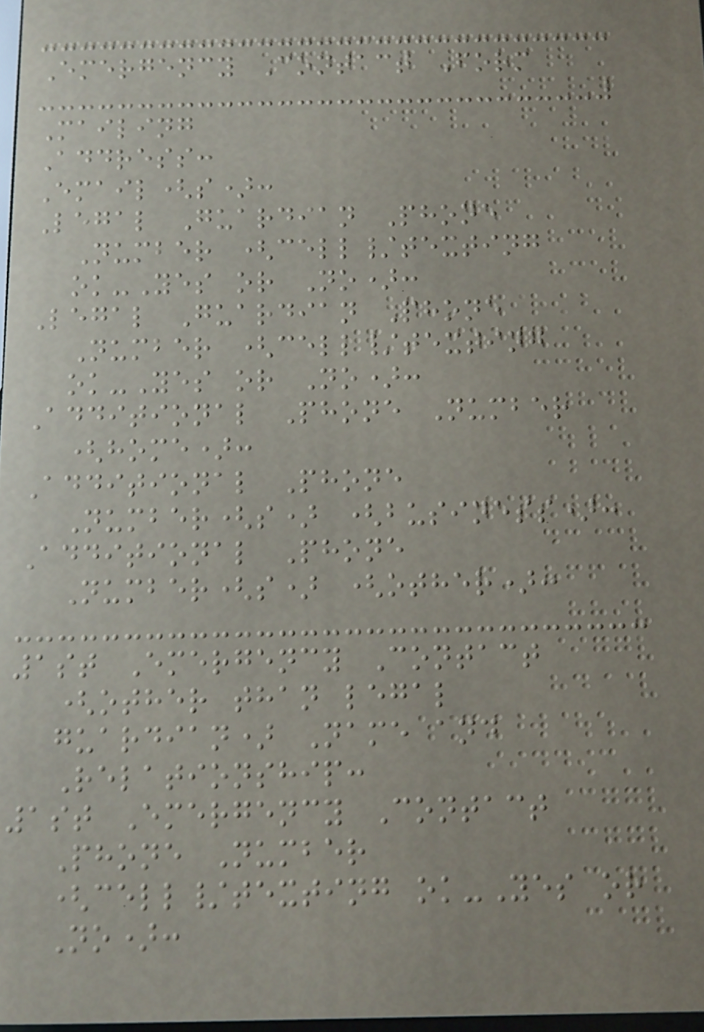Emergency Contact Form
Mailing
Address:
Email(s):
Legal Guardian Phone
Number (cell/texting
ok-Yes or No):
Legal Guardian Phone
Number (cell/texting
ok-Yes or No):
Additional Phone Number
(home):
Additional Phone
Number(s) (business):
Additional Phone
Number(s) (other):
1st Emergency Contact
(other than legal
guardian) Name and
Relationship:
1st Emergency Contact
Phone Number
(cell/texting ok-Yes or
No):
